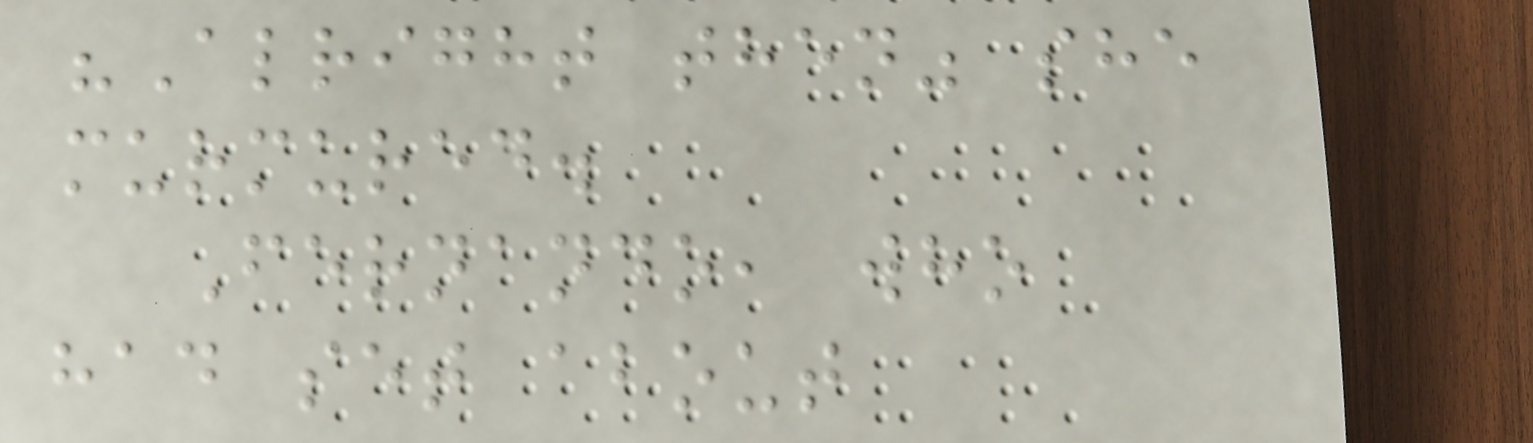"Alright then" she
murmured.
Fernando, who
had set about
